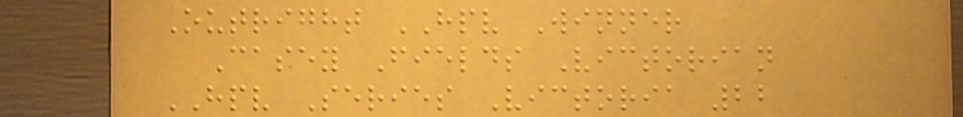Outright HPV Winner
Casey Fields Victorian
HPV Series Victoria 22
